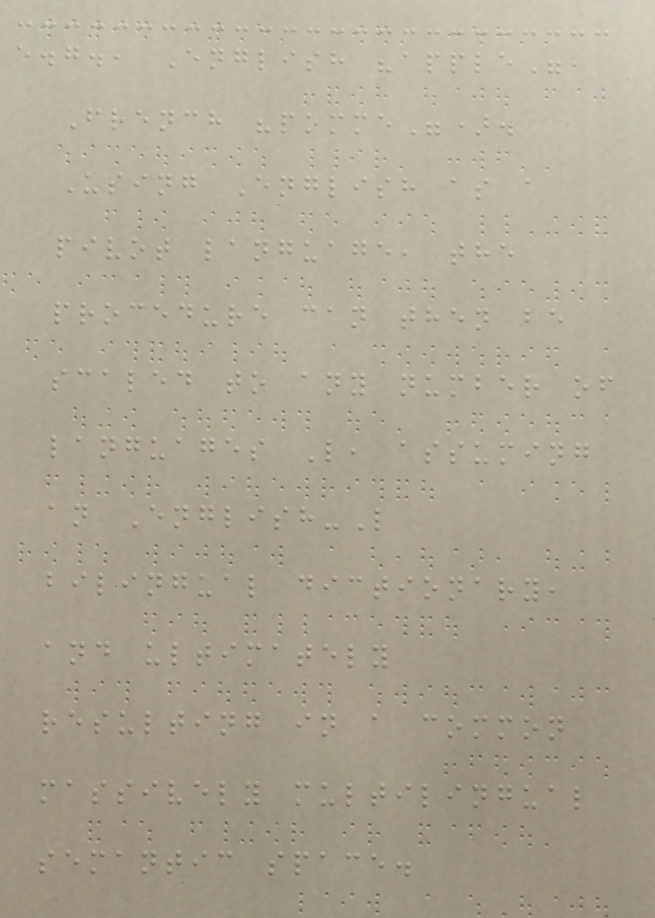e.g., English "apple",
French "pomme").
Using English as a
pivot language, the
procedure can then be
scaled to any number of
languages L, assuming
an English-L
bilingual dictionary,
and ultimately
resulting in a common
massively multilingual
semantic space.
